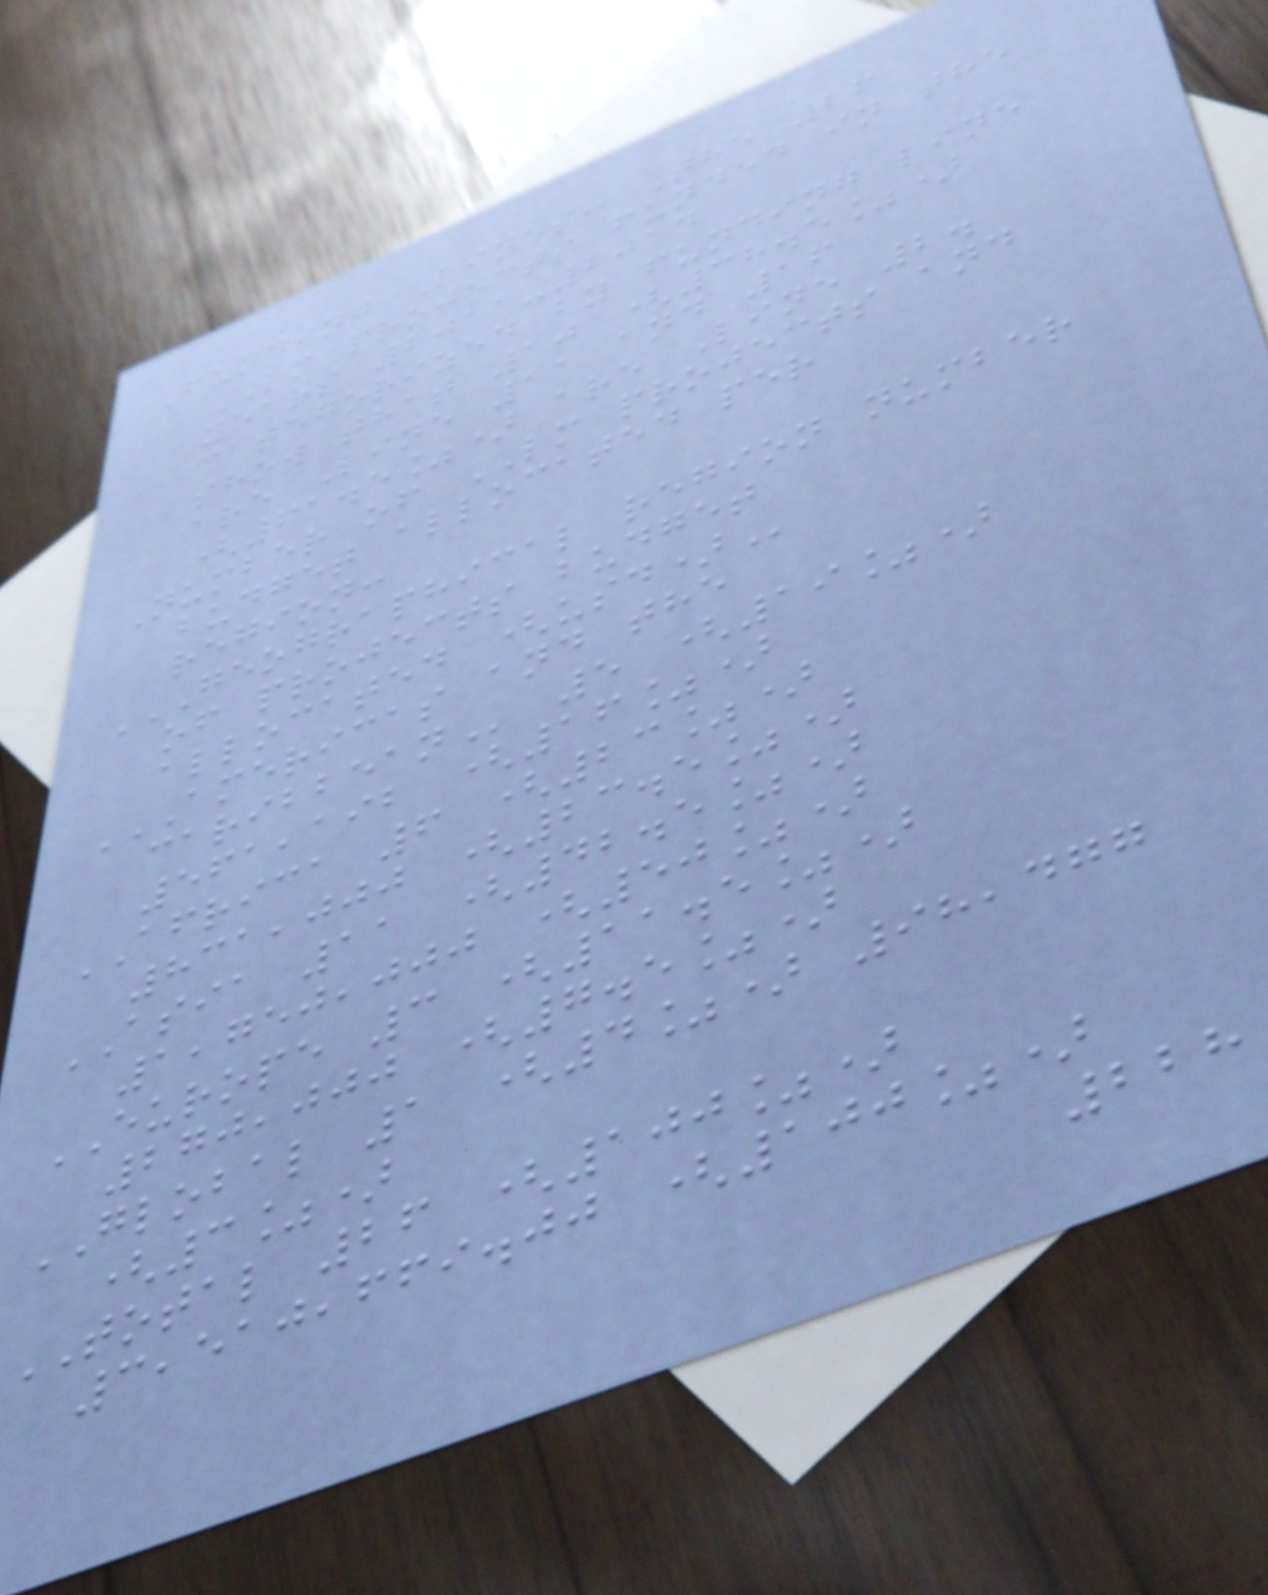Funding Lines: The 26
LM projects funded in the
years 2011-2014
categorized by funding line
show that 10 (38.5%)
are Line 11 and 16
(61.5%) are Line 2.
Number of LM projects and
budget allocated per
region:
GEOGRAPHICAL REGION NUMBER
OF PROJECTS BUDGET
ALLOCATED (USD)
AMERICAS AND THE
CARIBBEAN 5 (19%)
561,192 (16%)
AFRICA 6 (23%)
831,000 (23.5%)
ASIA 11 (42.5%)
1,750,000 (50%)
EUROPE 3 (11.5%)
270,000 (7.5%)
GLOBAL 1 (4%) 98,477
(3%)
TOTAL 26 (100%)
3,510,669.00 (100%)
228
